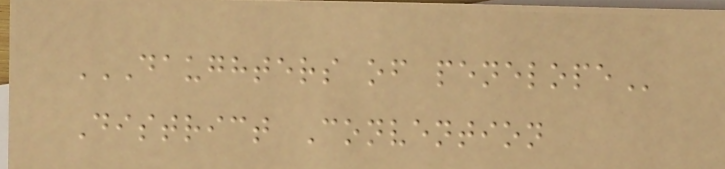DAUGHTERS OF PENELOPE
District Convention
